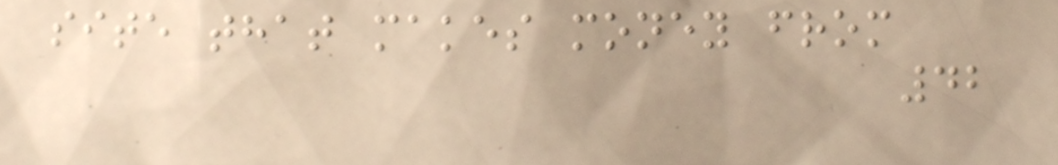site that makes money from
42
